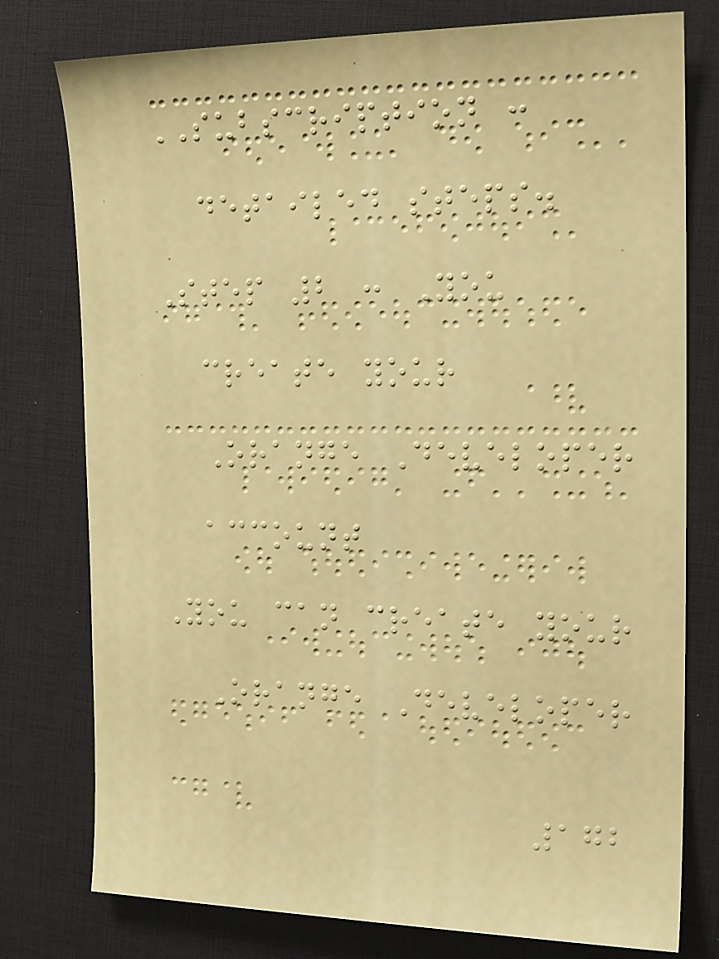SUBSCRIPTION :
detailed steps.
Step 2 : You
create your
Orange Developer
account
You can create your
Orange Developer
172
